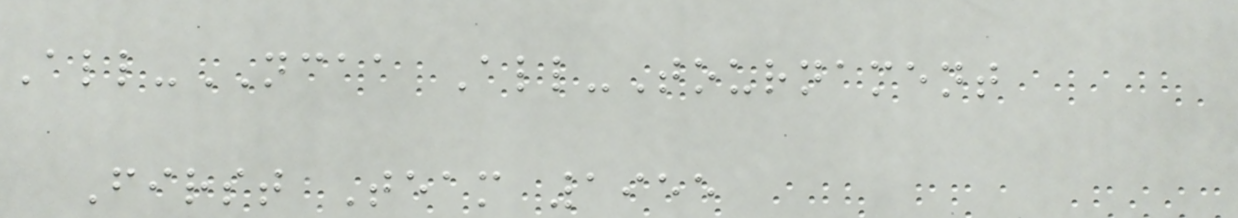All-NCAA All-Tournament
First Team 1955
